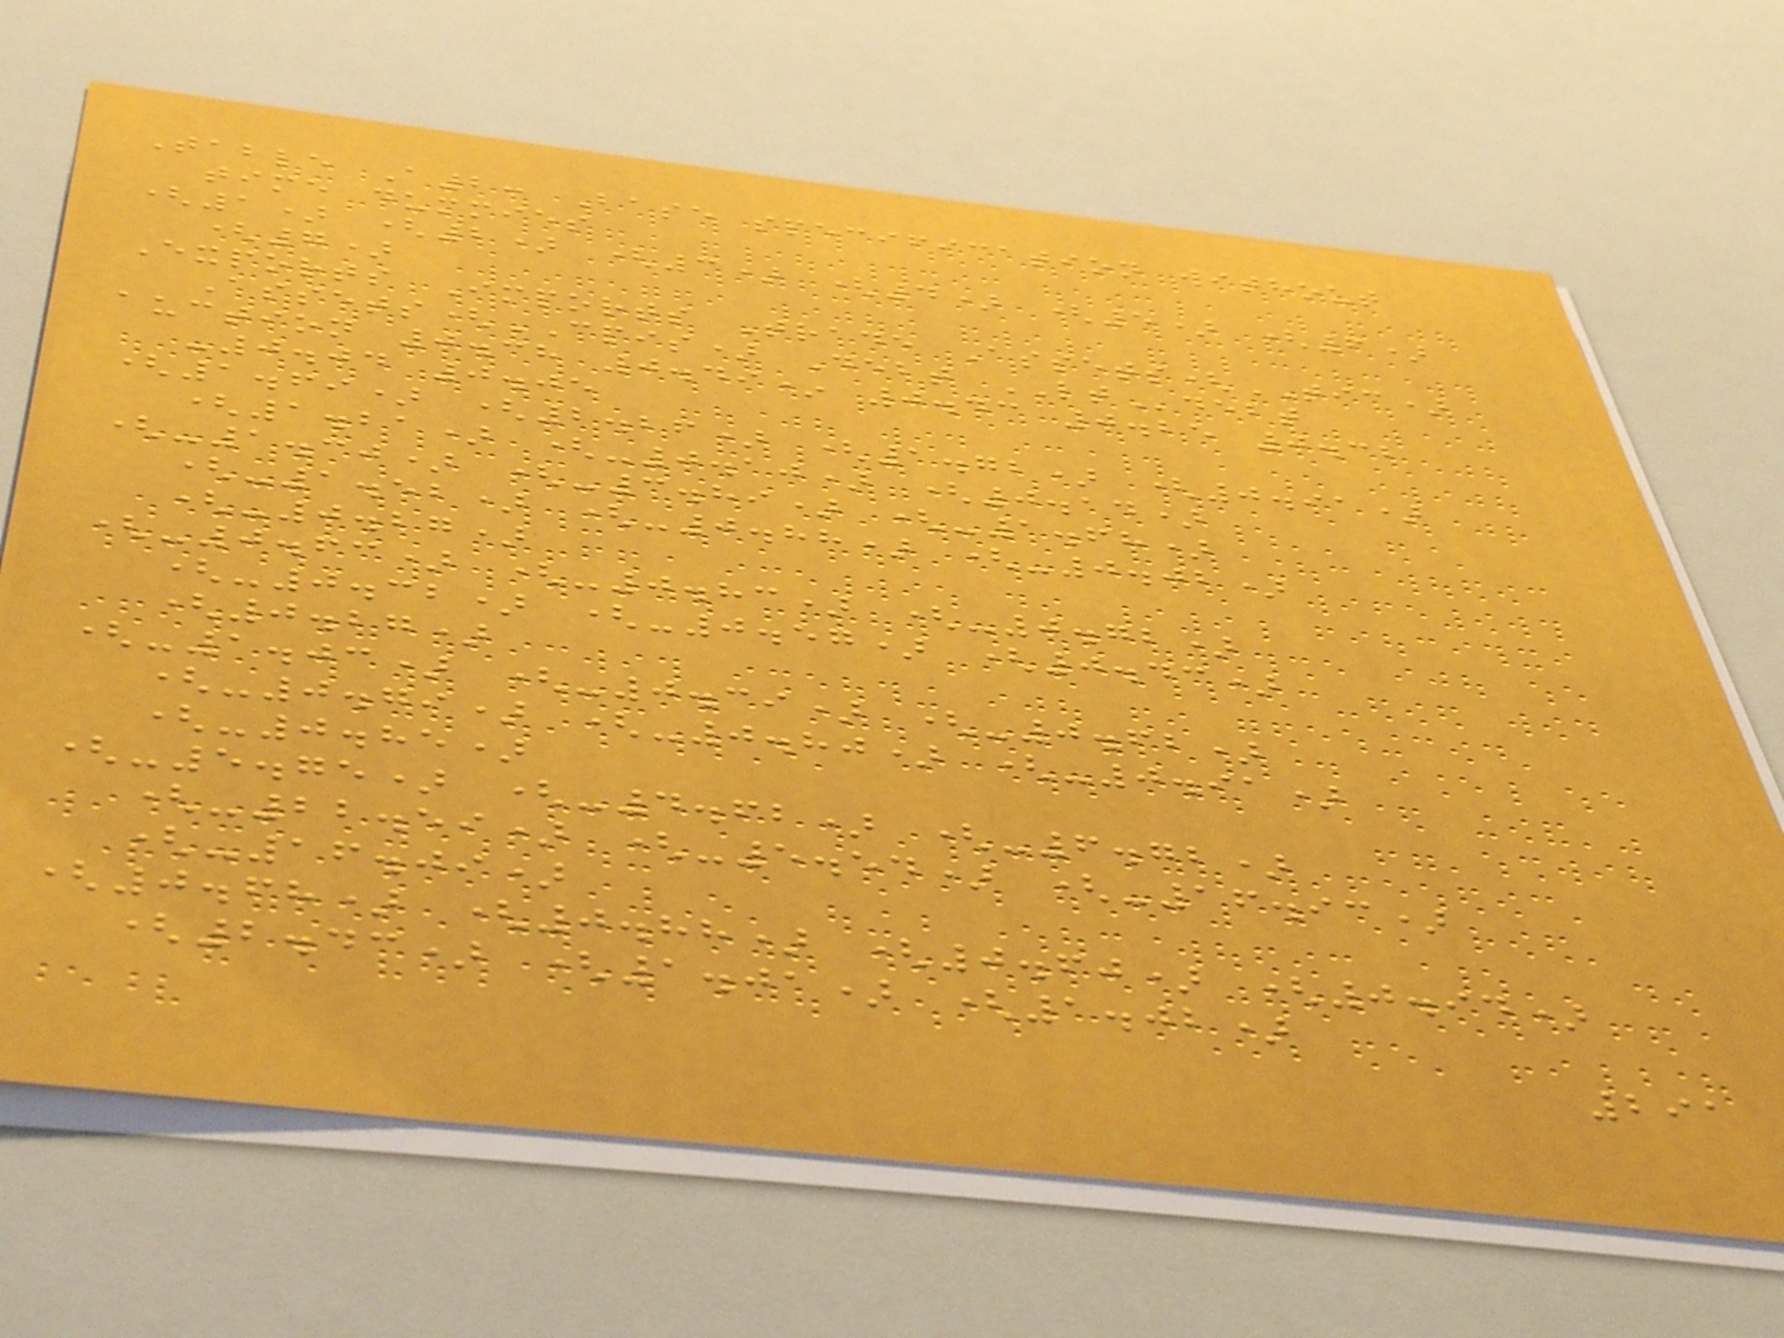Table A2: Base specification without
time dummies
(1) (2) (3) (4) (5) (6)
(7)
Exports Imports Trade Assets(TIC)
Assets(CPIS) Debt LTdebt
auction 0.38 0.49* 0.43 0.25 0.32
-0.04 0.05
(1.69) (2.26) (1.72) (0.91)
(1.21) (-0.10) (0.14)
(-1.30) (-3.89) (-1.68)
(-1.52) (-0.88) (-0.02)
(-0.27)
(-0.63) (-0.83) (-0.72)
(-0.32) (-0.57) (0.43)
(0.27)
(-1.03) (-0.39) (-0.62)
(-0.79) (-0.80) (-0.91)
(-0.85)
(-5.75) (-4.62) (-6.72)
(-22.59) (-5.54) (-16.93)
(-16.09)
(0.68) (0.88) (0.60) (0.94)
(2.43) (1.01) (1.02)
291
